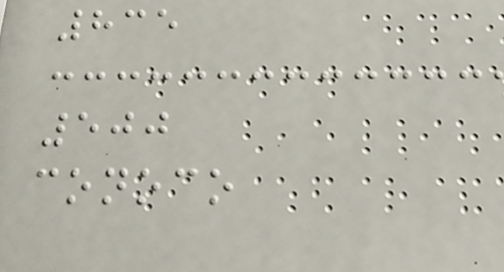835
500
conoco
